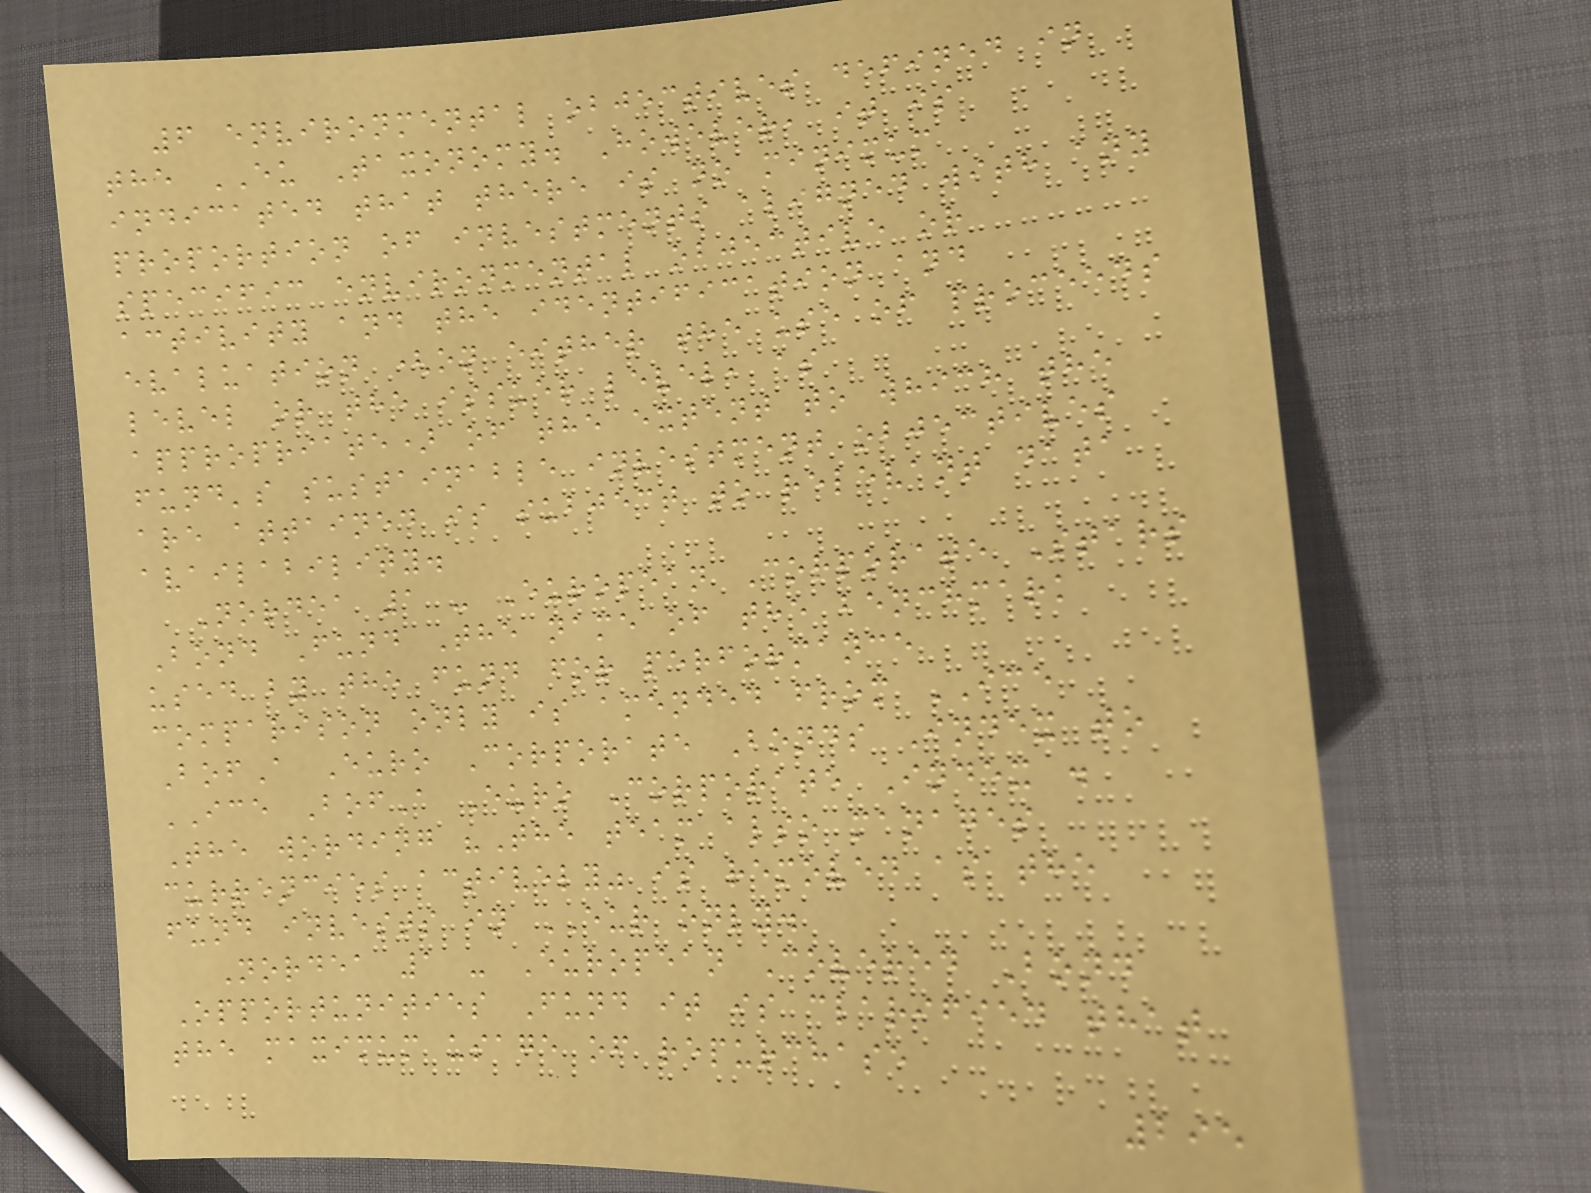6 environmental objectives defined in
the EU Taxonomy. However, it is
indicated that there is no minimum
proportion of investments aligned with any
specific environmental objective or
activity and the identification and
evaluation (on either the use of proceeds
level or the issuer level, as
appropriate) of the extent to which the
fund's sustainable investment objectives
are attained is subject to relevant data
availability.
Nordea 1 - European Corporate Stars
Bond Fund The name of the benchmark
used by the fund for performance
comparison only is amended from ICE
BofA Euro Corporate Bonds Index to
ICE BofA Euro Corporate Index .
The wording "The team also manages
currencies actively" is removed as the
fund invests in EUR only.
Nordea 1 - European Covered Bond
Opportunities Fund it is clarified that
the maximum usage of repurchase
295
